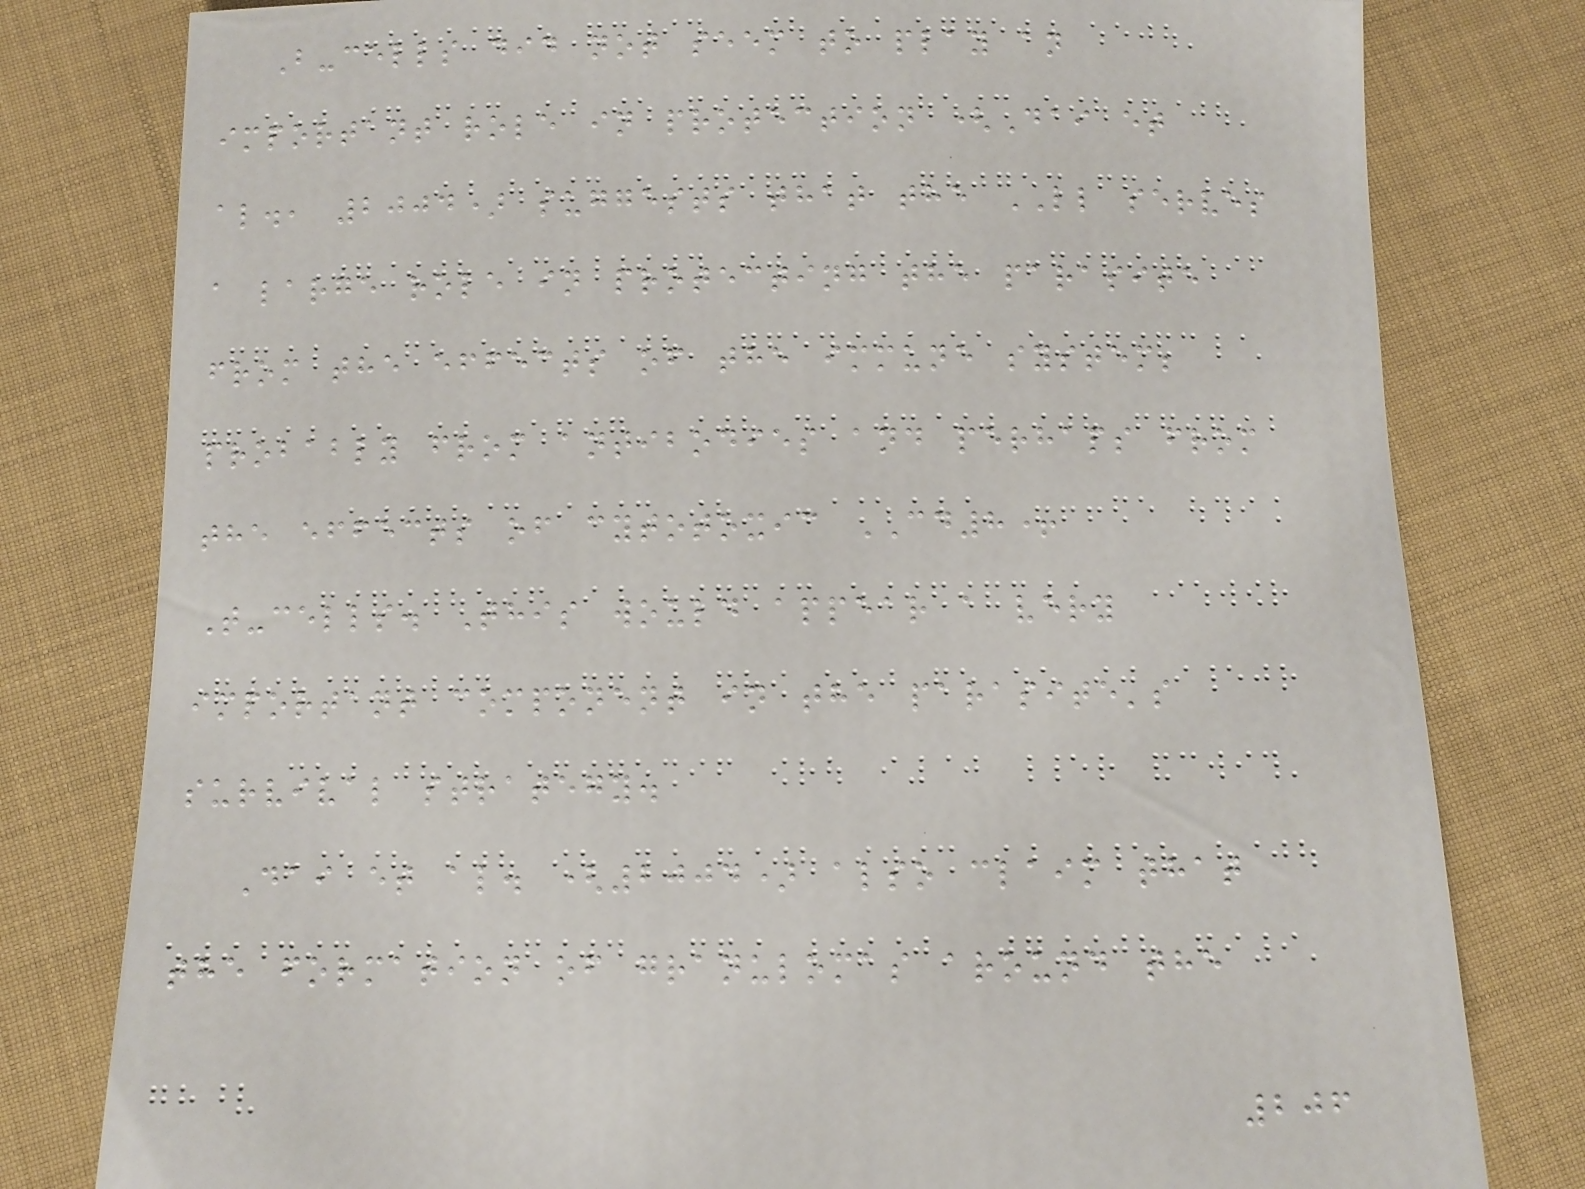B-cells did not seem to play an
important role in protection (Dai et
al., 2004) suggests that the LL serves
a large role in protecting the parasite
from the effects of the immune system;
probably from antibodies and perhaps from
the effects of cytotoxic CD8+
T-cells. This would appear a very
important component in the parasite's
survival strategy.
Dai et al. (2004) also claim that
the formation of granulomas around the
206
